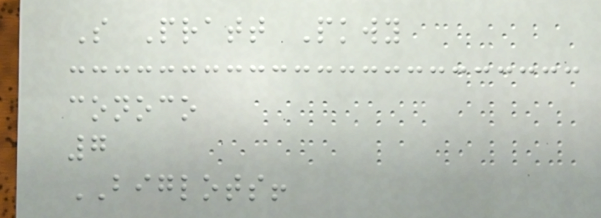S Pratt Pkwy
conoco
7
BIGLOTS!
